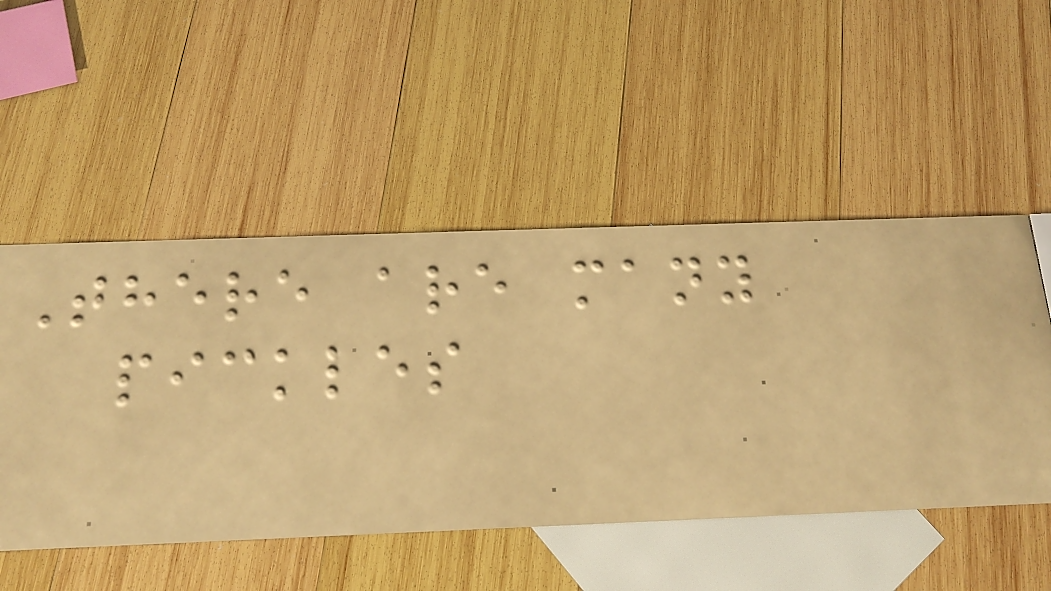There are many
pickles
